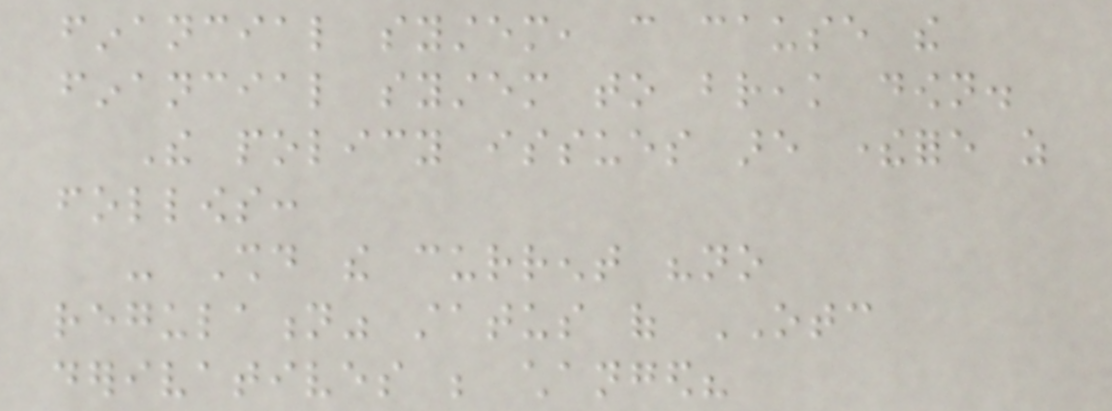financial system, can cause the
financial system to break down.
The policy issues are therefore as
follows:
- Should the current "no
regulation" status of OTC
derivatives be changed?
